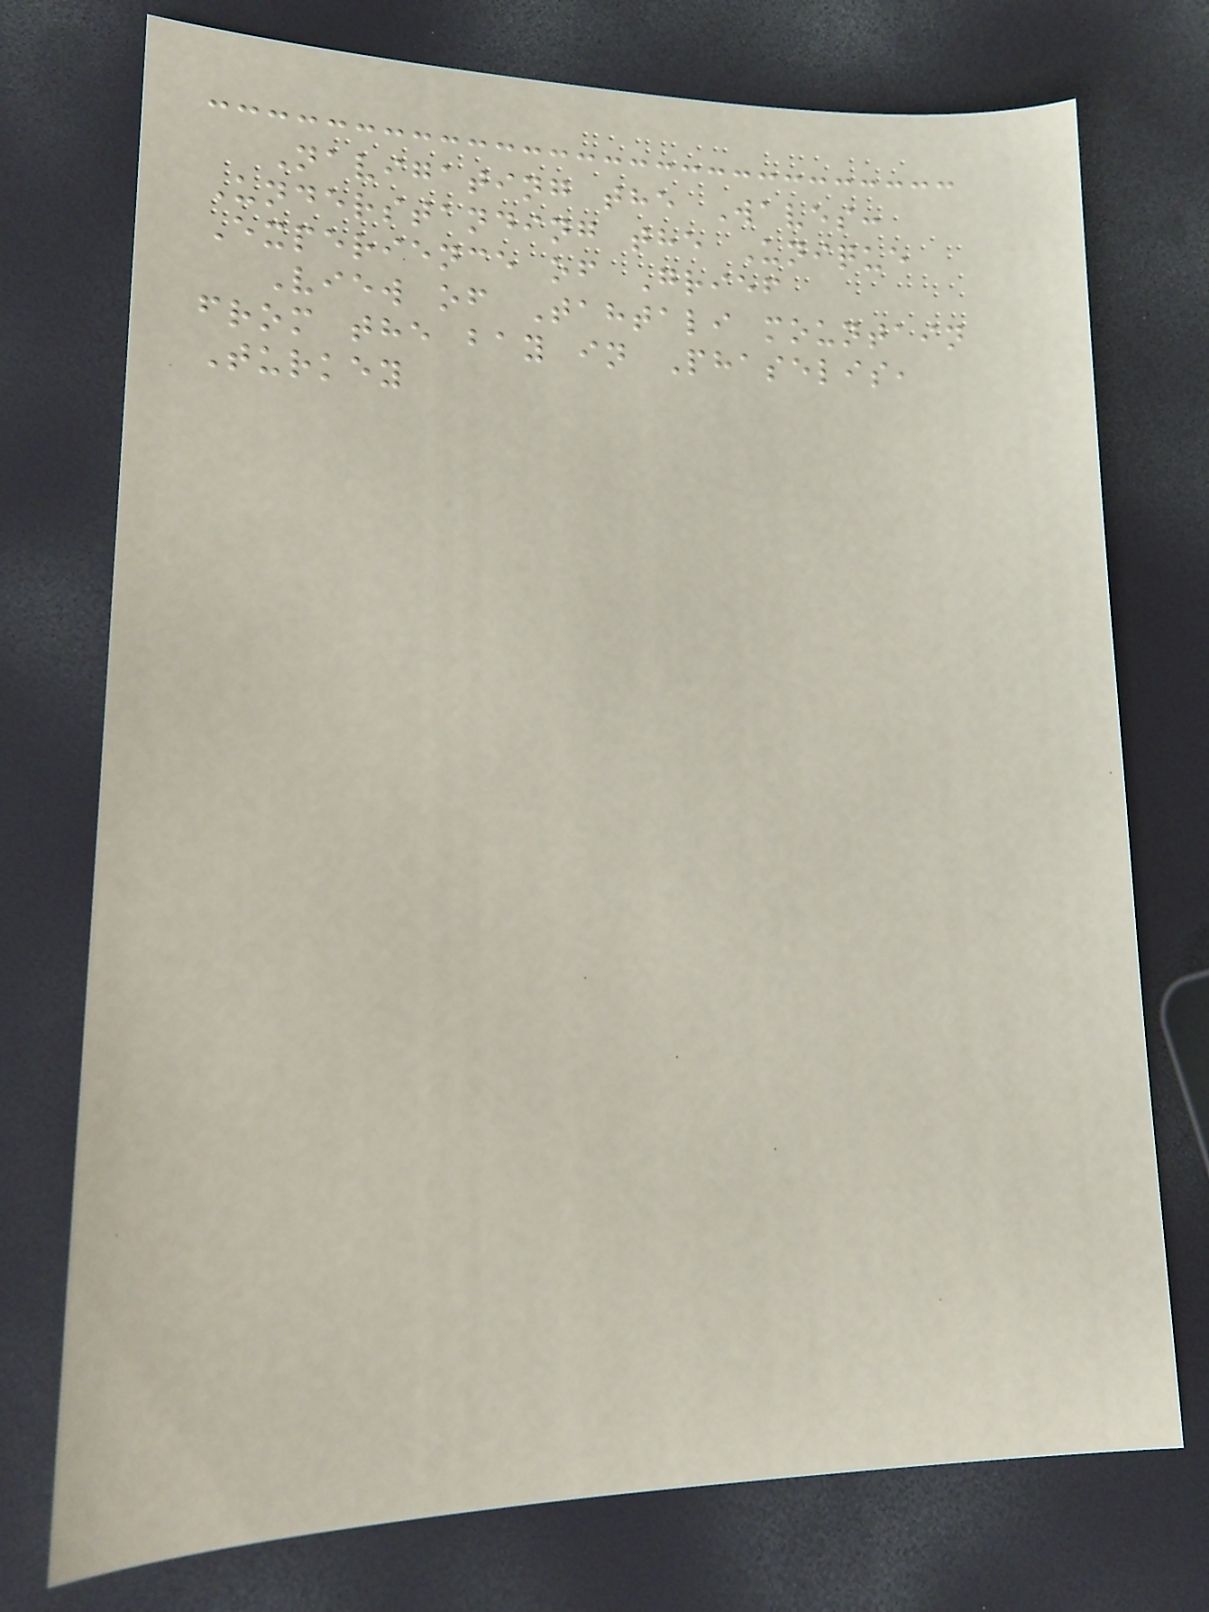Navigating the Waves:
Understanding the Unique
Experience of Grief
View of Tahtali mountain
from the bay in Phaselis,
Turkey
